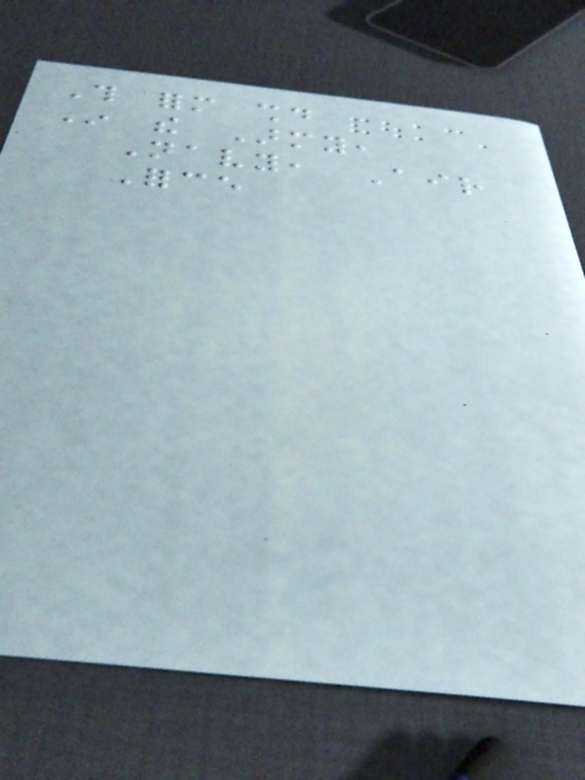This form should
In the Army,
Navy, Air
Force
